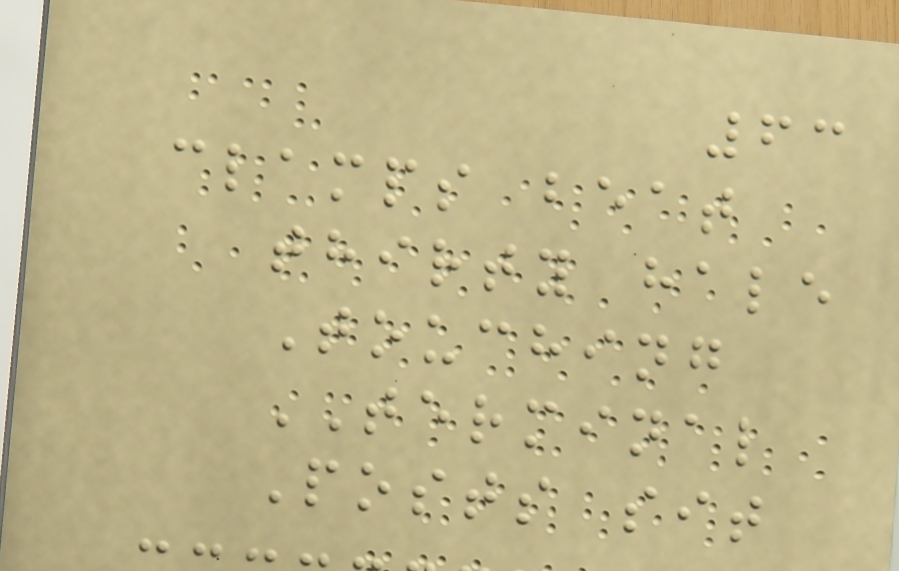63
clamps beat
thirty hale
Touching
TERMINAL
Posts sit
